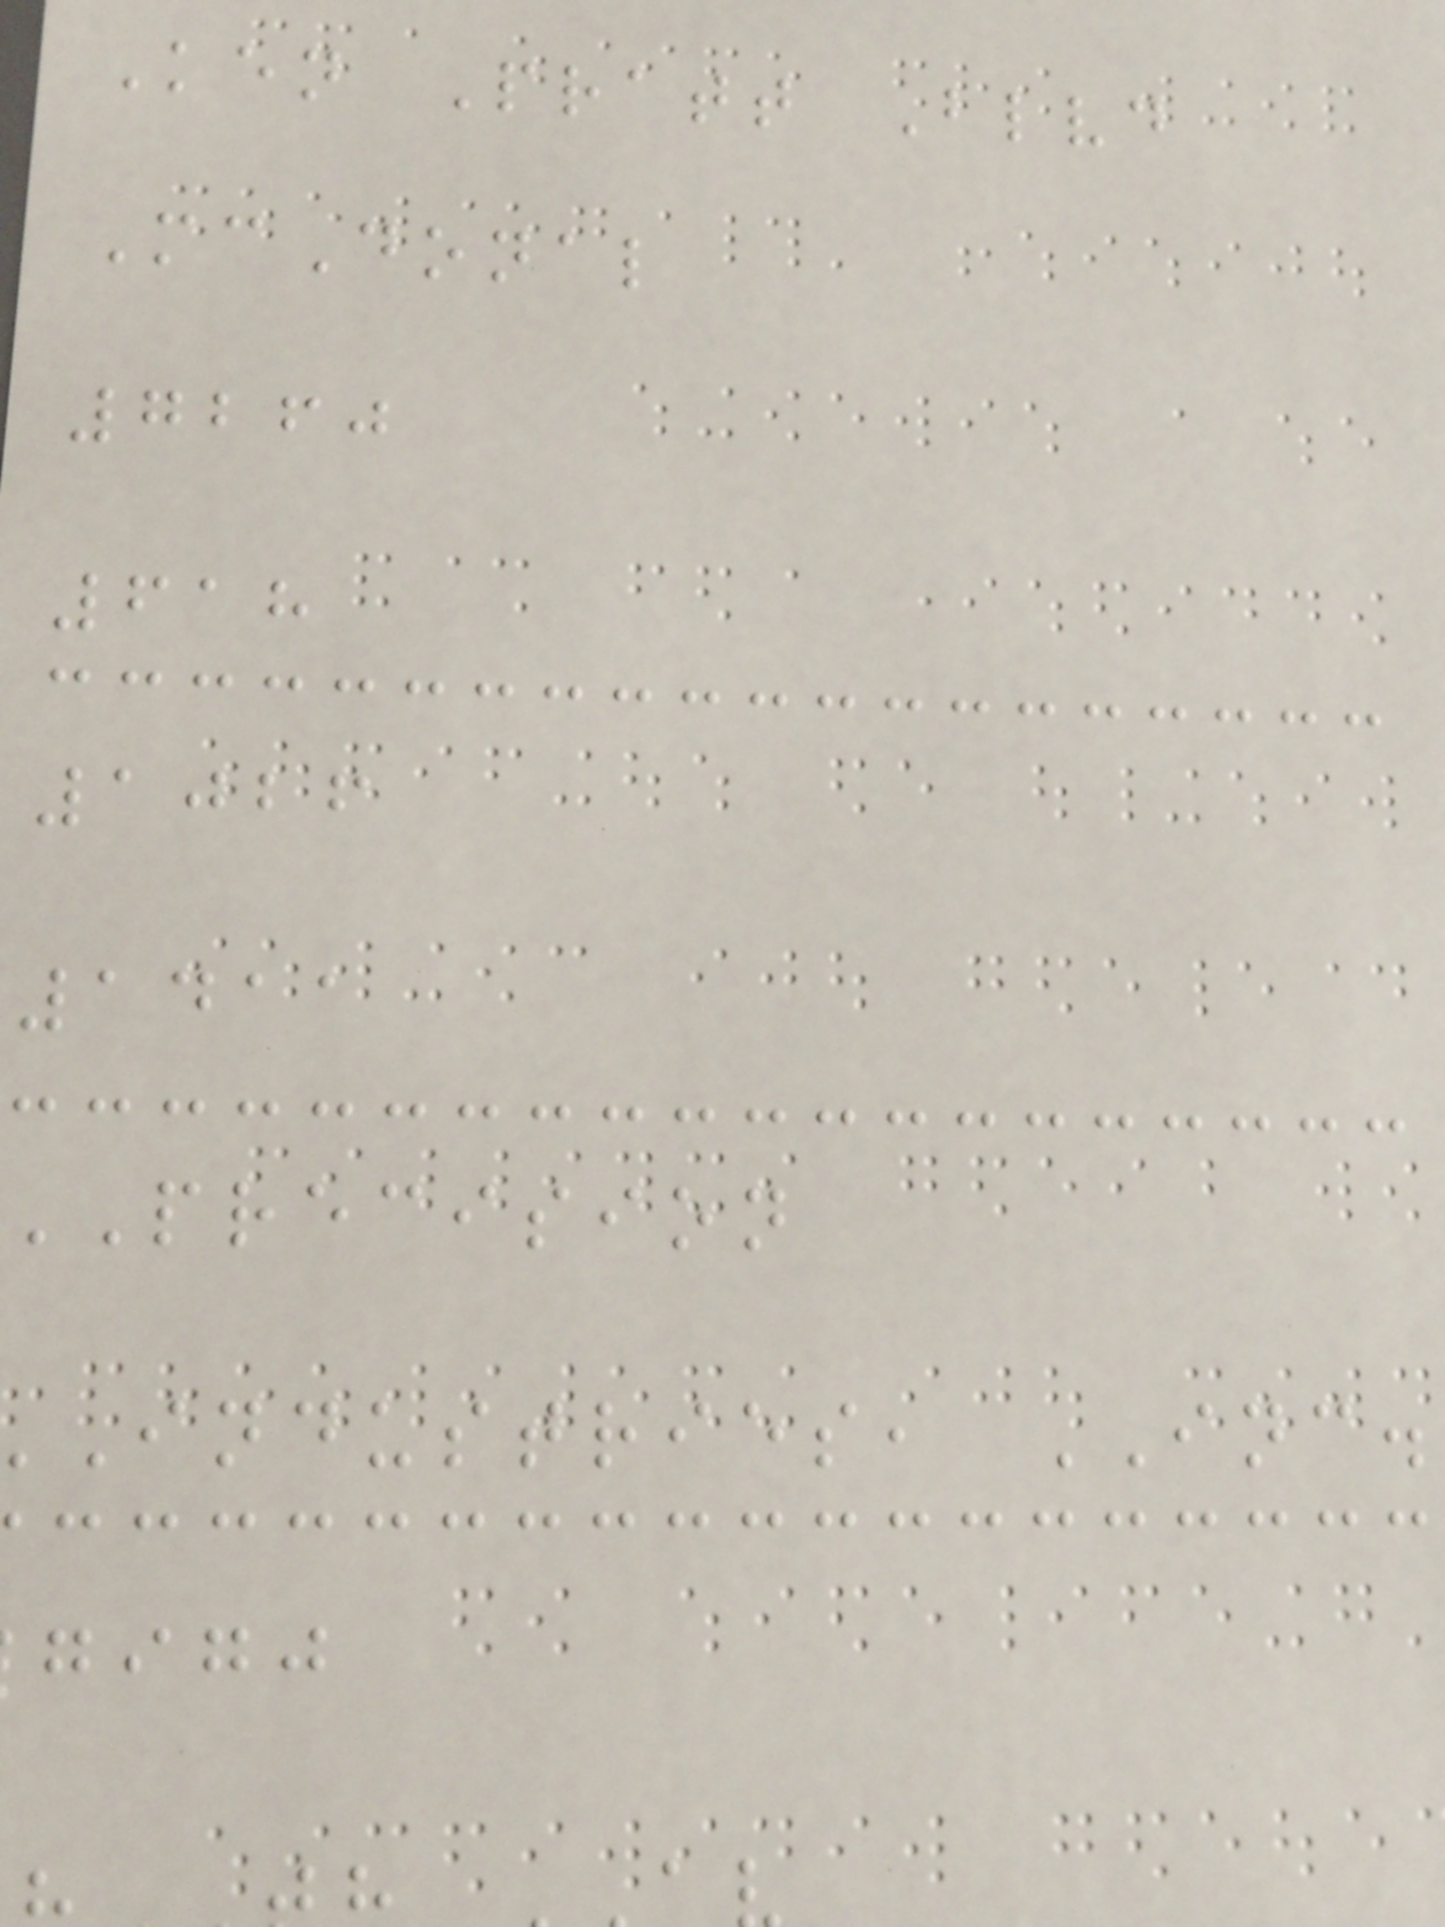Ken Pratt Blvd
McDonal
7260
618
1026
1411
precision
industries, INC.
gigj
